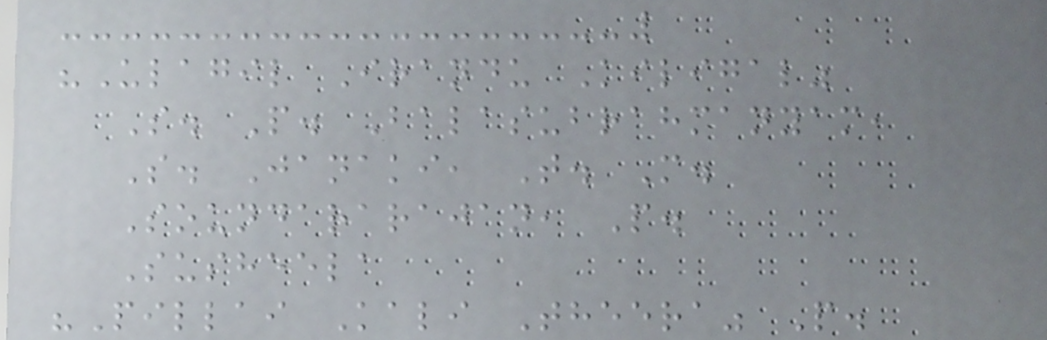"Ulagil Irandu Kiligal"
S. P. Balasubrahmanyam,
S. Janaki, T. M.
Soundararajan, P.
Susheela
"Pillai Kali Theera" P.
